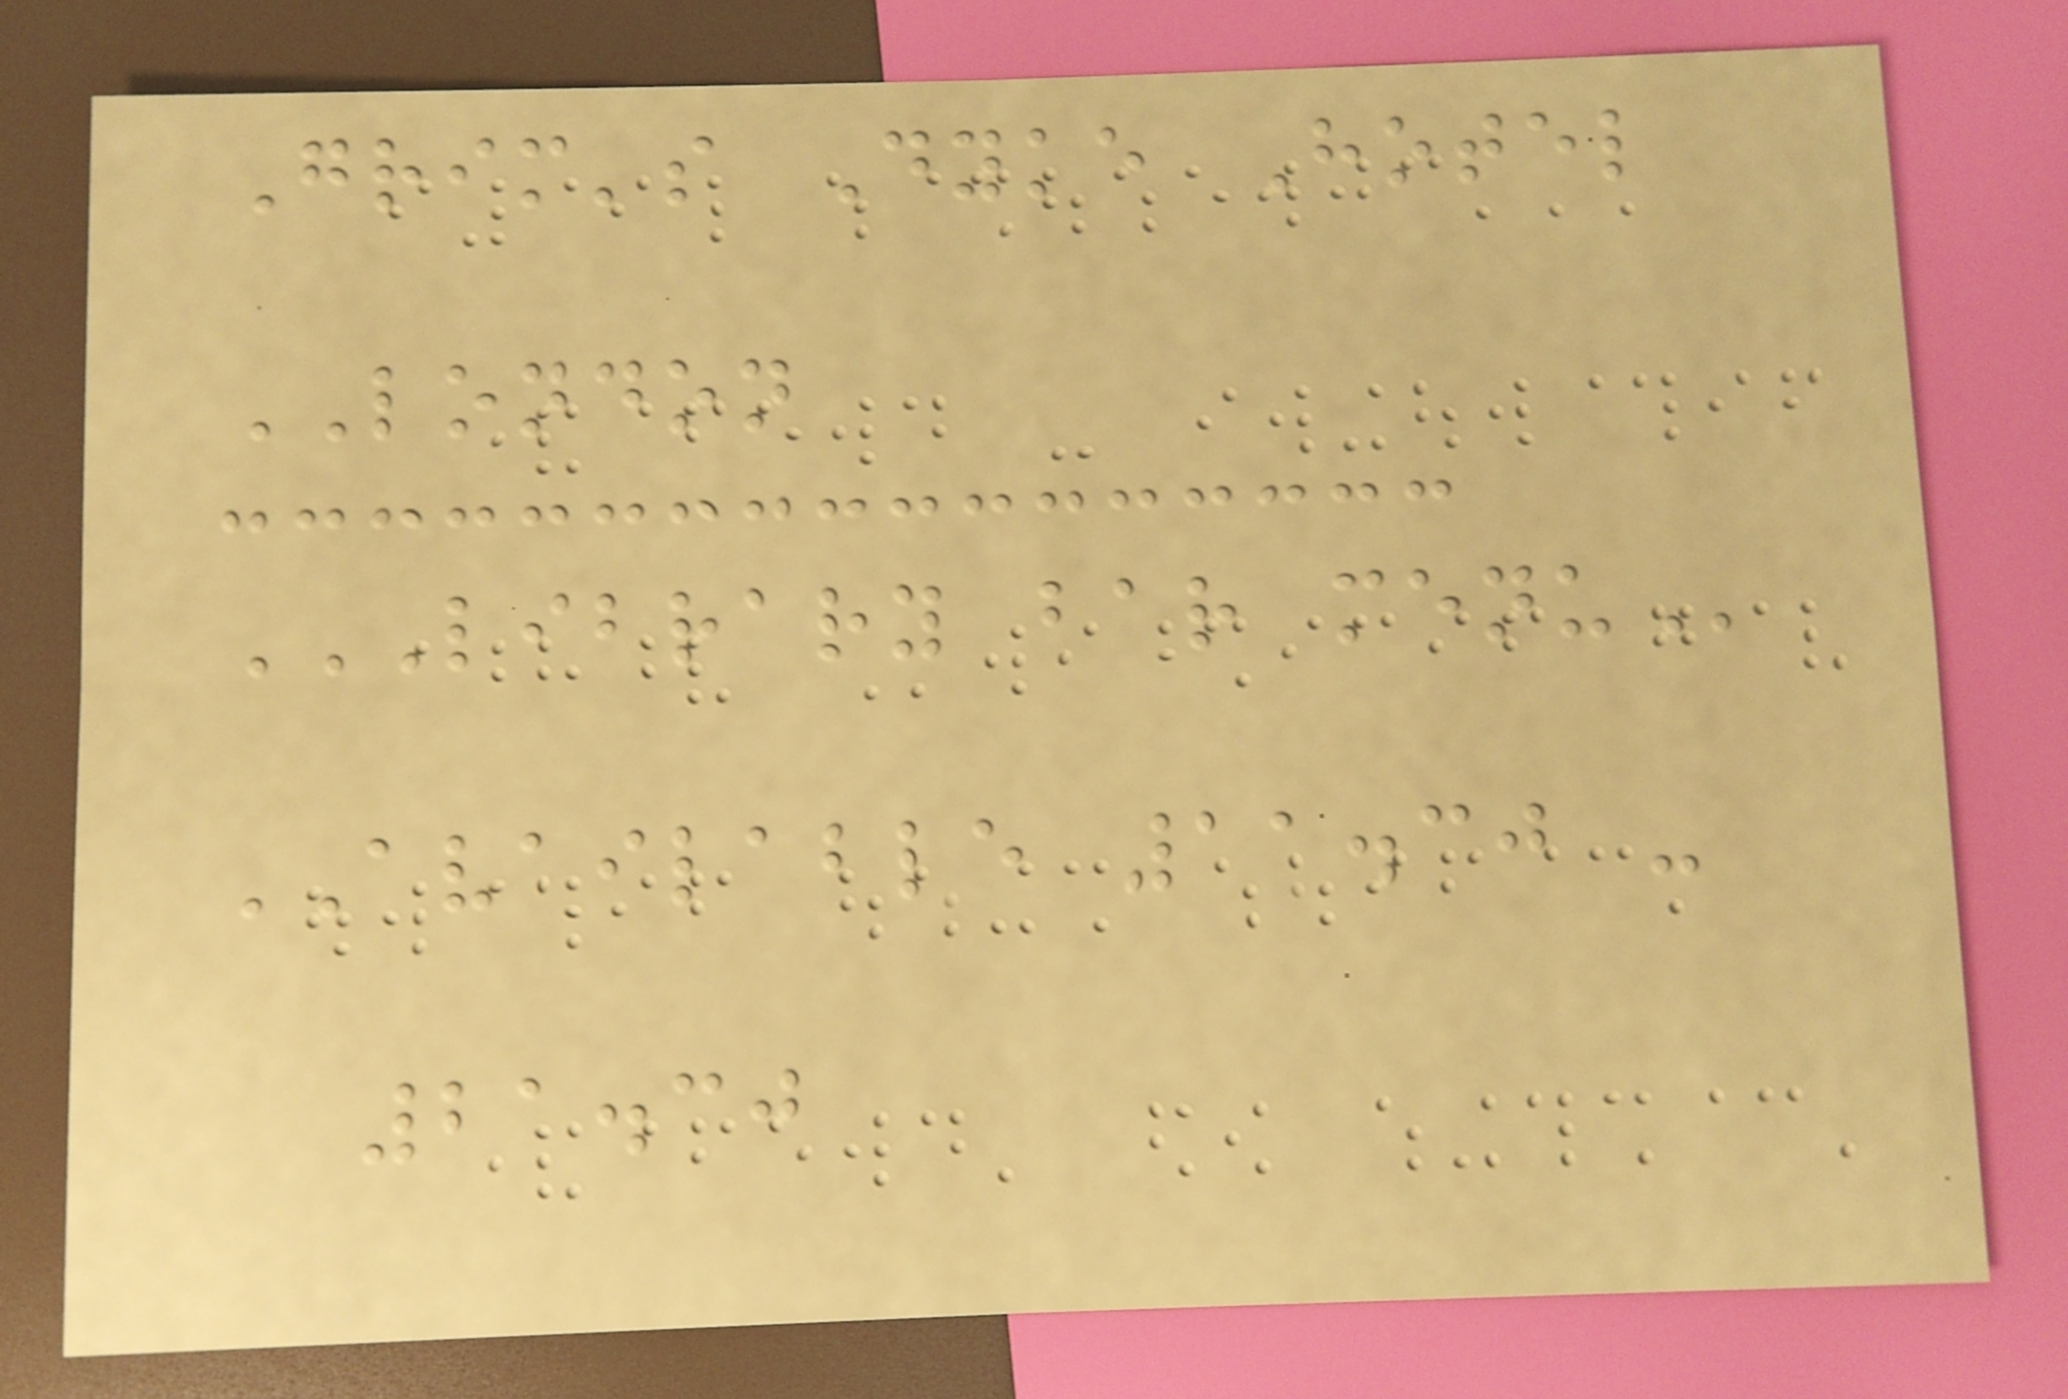Grim's Dyke Hotel
LONDON
LIBRARY BAR MENU
AVAILABLE 11.30 -
21.30
